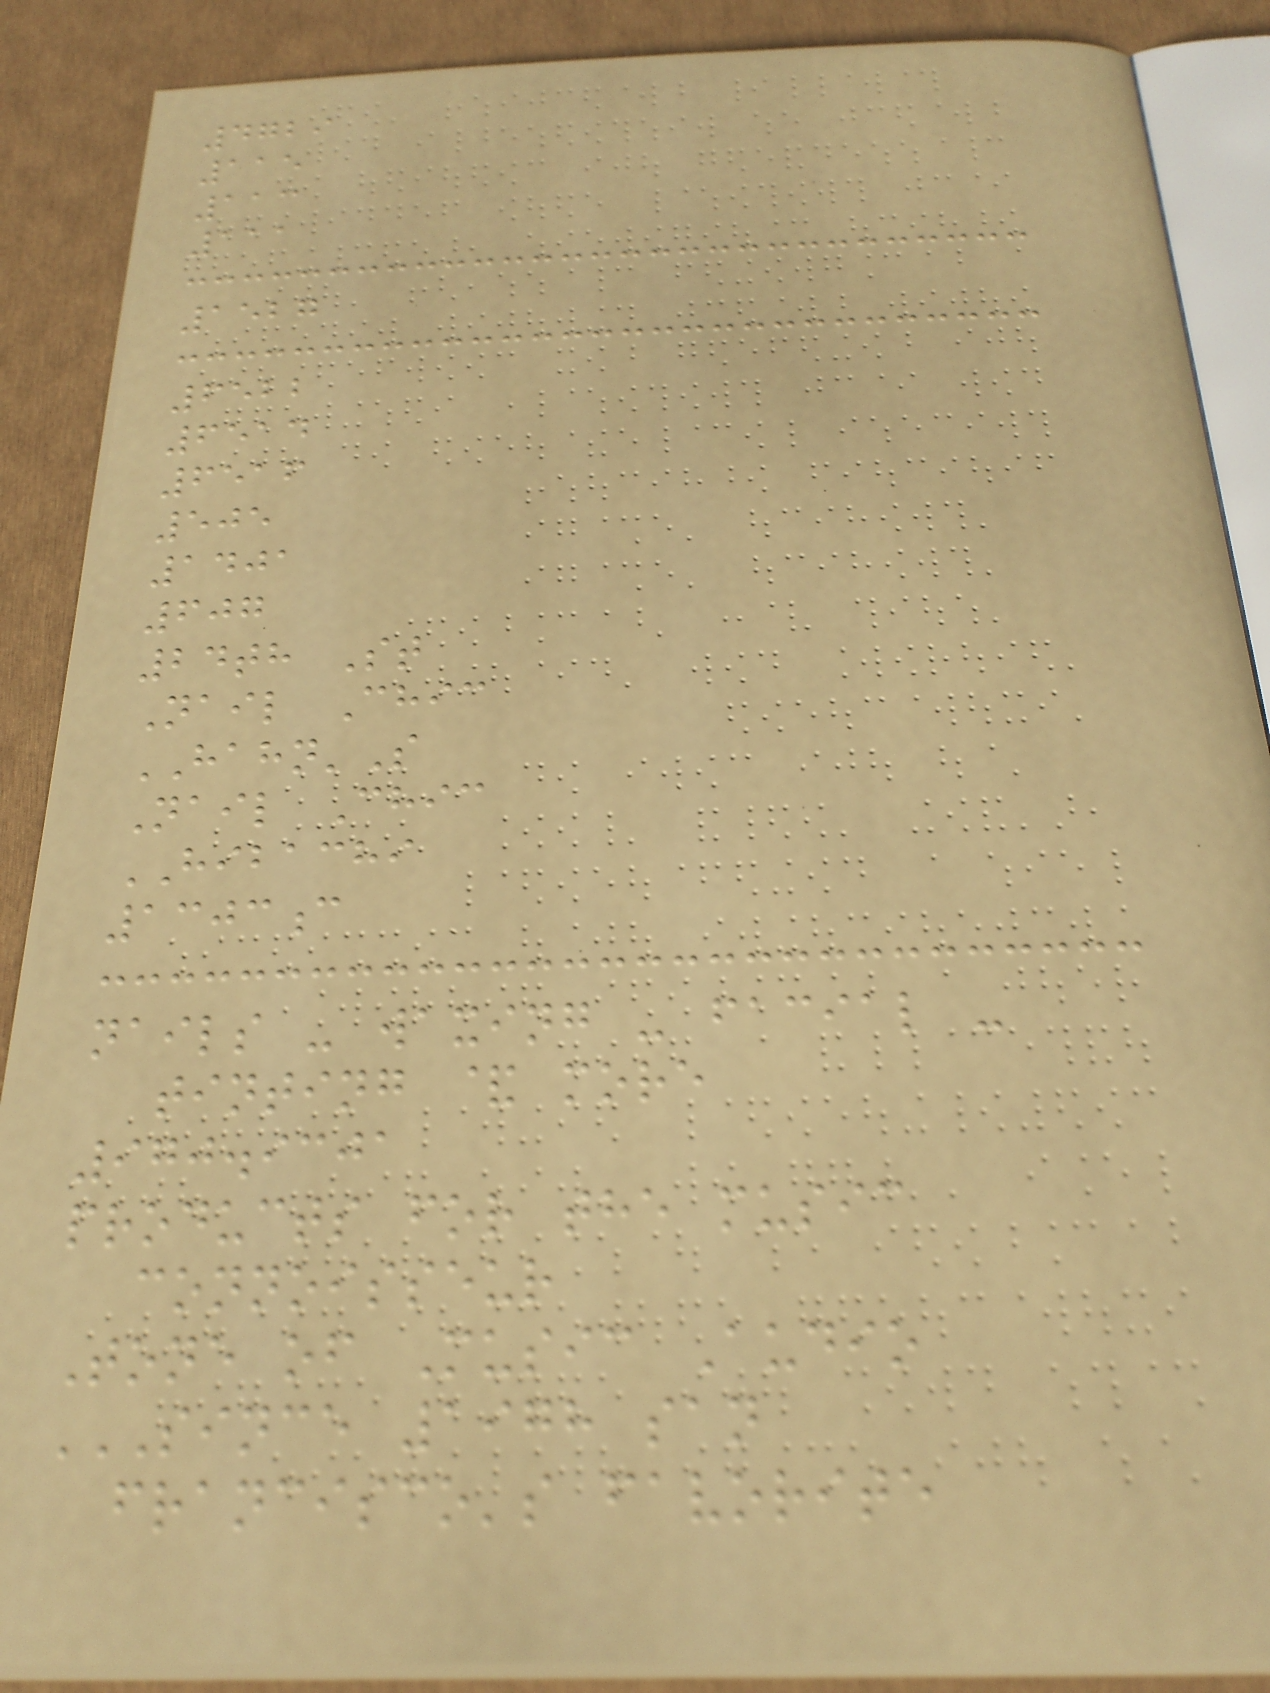4729
115
113
111
1527
6522
6514
6516
505
1401
607
24th St
Nail Chic
HAHN'S
Nail Chic
HIBACHI
1303c
nails - waxing - facial -
tinting & more
970.9301
products for the music
connoisseur
Tone of Music Audio
SINCE 1978 SAN
FRANCISCO'S FAVORITE
